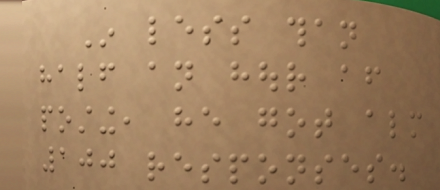In less than
half an hour after
posting, he got almost
100 responses.
